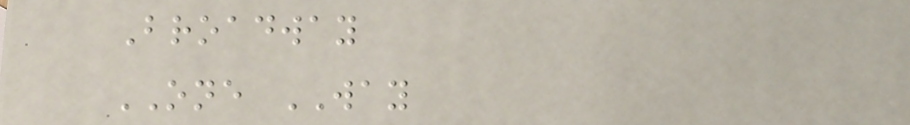Broadway
ONE WAY
